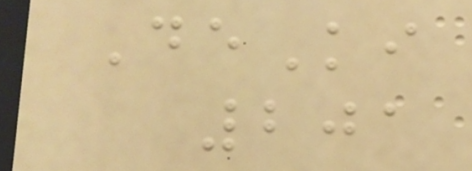DeKi
201
